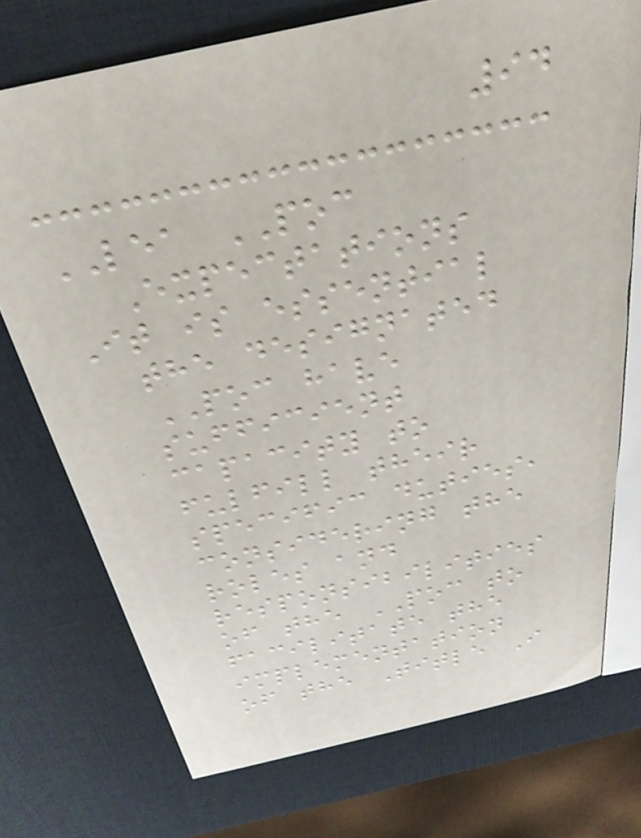94
LEA POC
Expectations
It is essential
the designated
POC have
sufficient
capacity to
fulfill their
specific duties,
considering the
roles and
responsibilities
of the POC to
facilitate the
implementation
of the Title I
